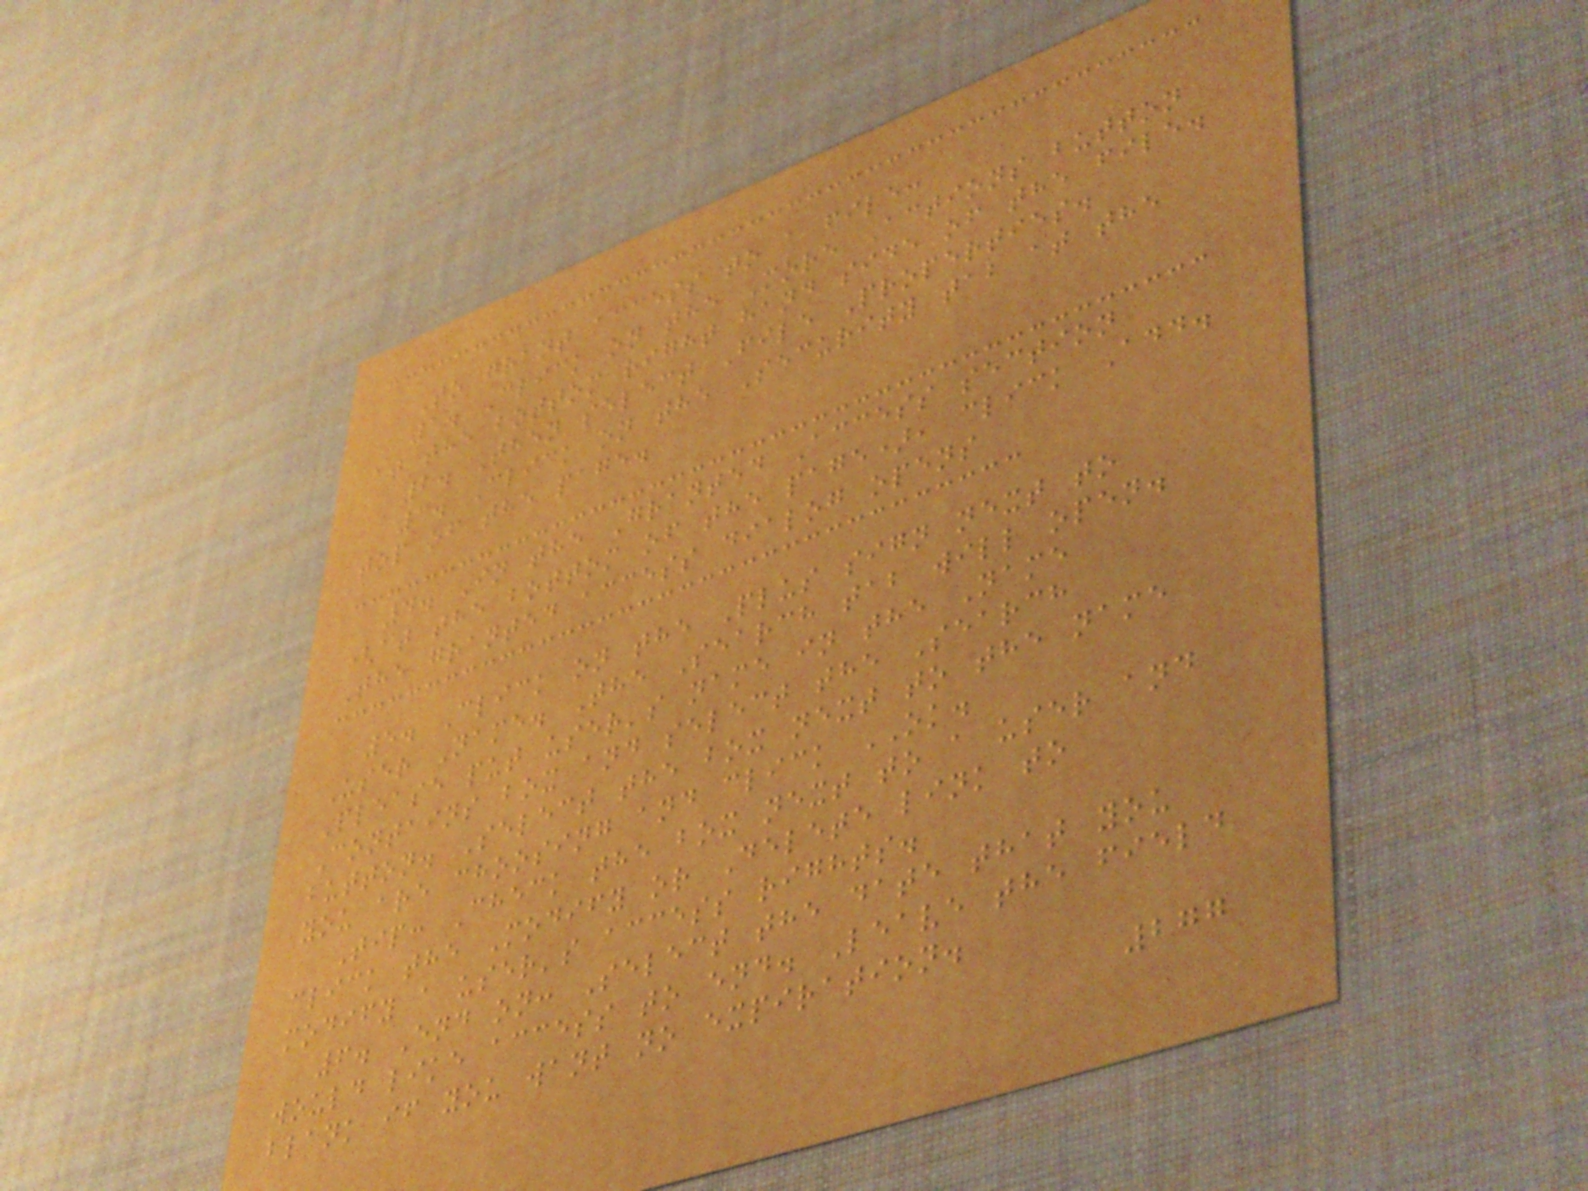To grant access to a file:
1. Click on the More Actions button
at the bottom right hand side of the file.
2. Then select File Properties.
3. Click on the Security tab at the
top of the page.
4. In the Granted Access section
(at the bottom of the page), click Add.
The granted access dialog opens
5. Click on the Plus sign next to
User Name. The Search tab will open.
Please put user's name in the Name
Contains box and select the Search
button. Select the box next to the name
you are choosing and click OK.
Tip: Check the box next to a user and
click the Modify or Delete link to
modify a user's access rights.
6. End on: Select the date that you
would like access to end. Leave the field
blank if you want no expiration.
277
